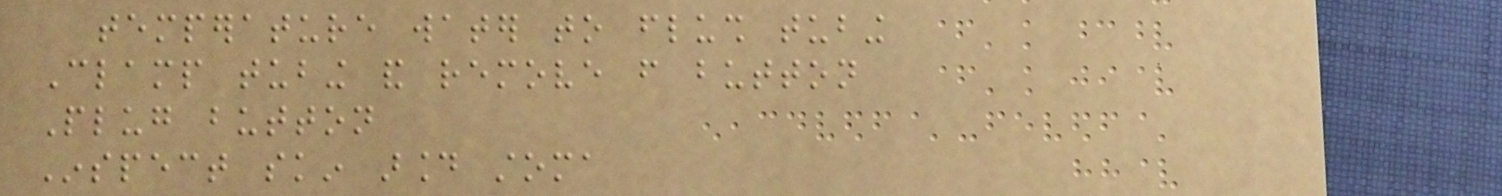temperature water to flush tubing
Clamp tubing and remove from button
Plug button
Inspect skin around stoma
